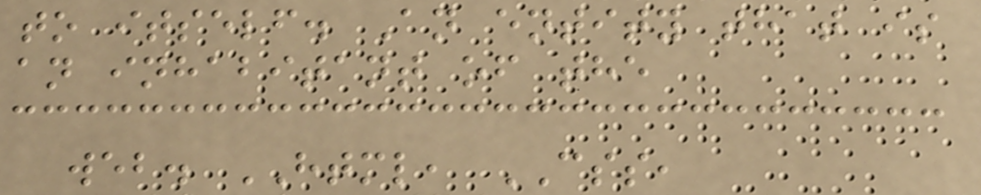to itself. An entity that is
an inhabitant of the
web. HTML, CSS,
